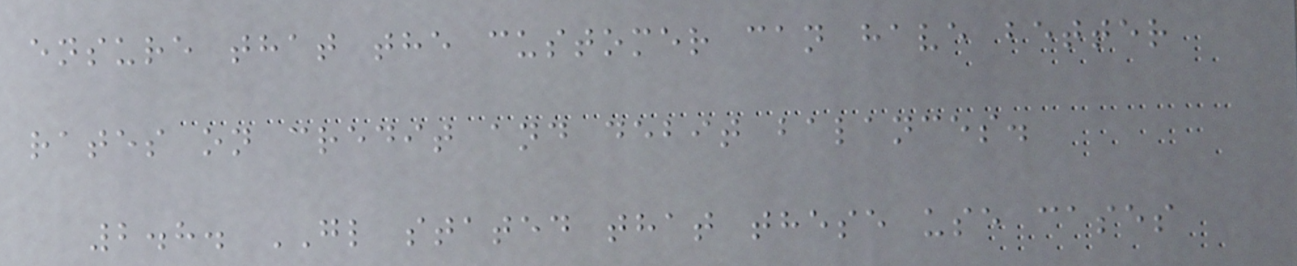ensure that the customer can have better
rates on credit and debit balances.
2.8. GL stated that these use cases
